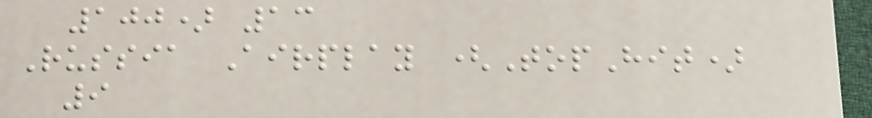100) 13
Russia Airplay (TopHit)
9
